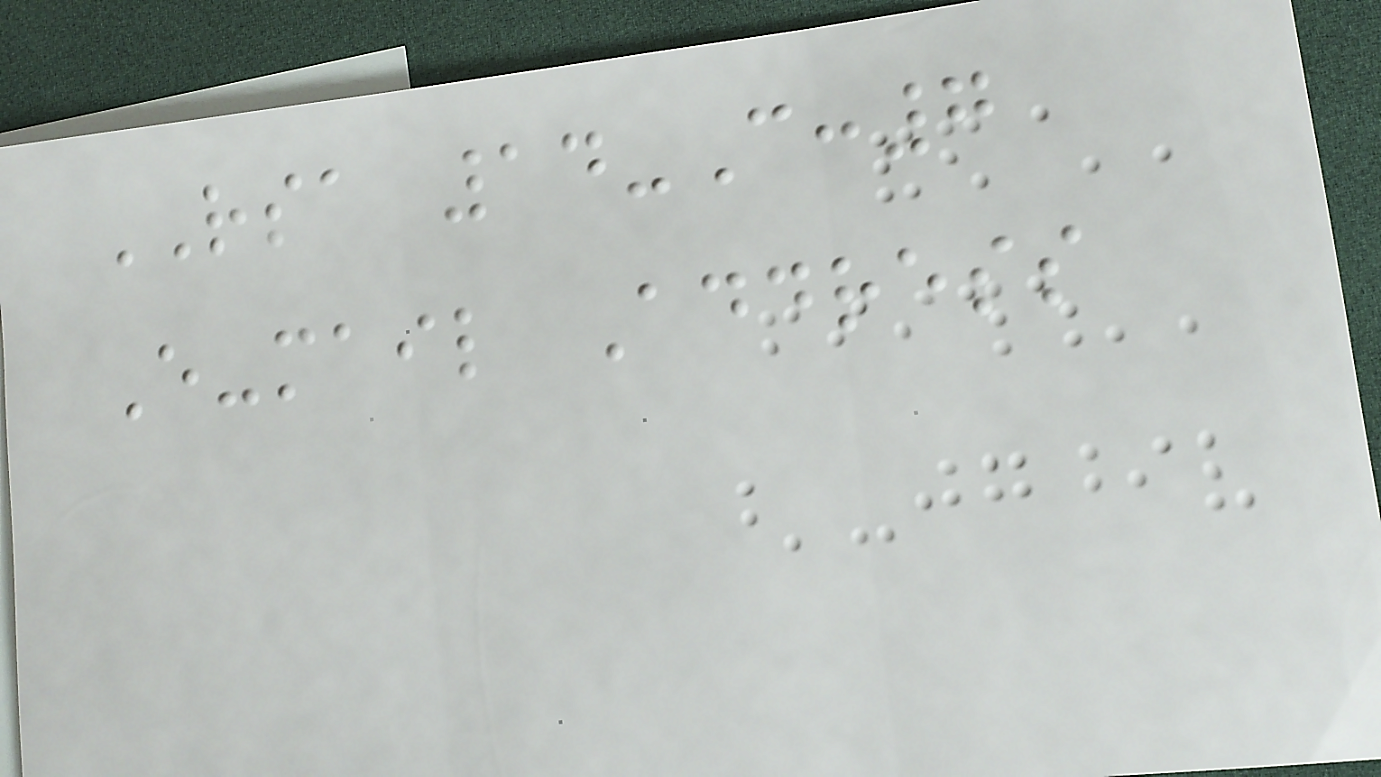RSA 14-C:7
E-mail Address
